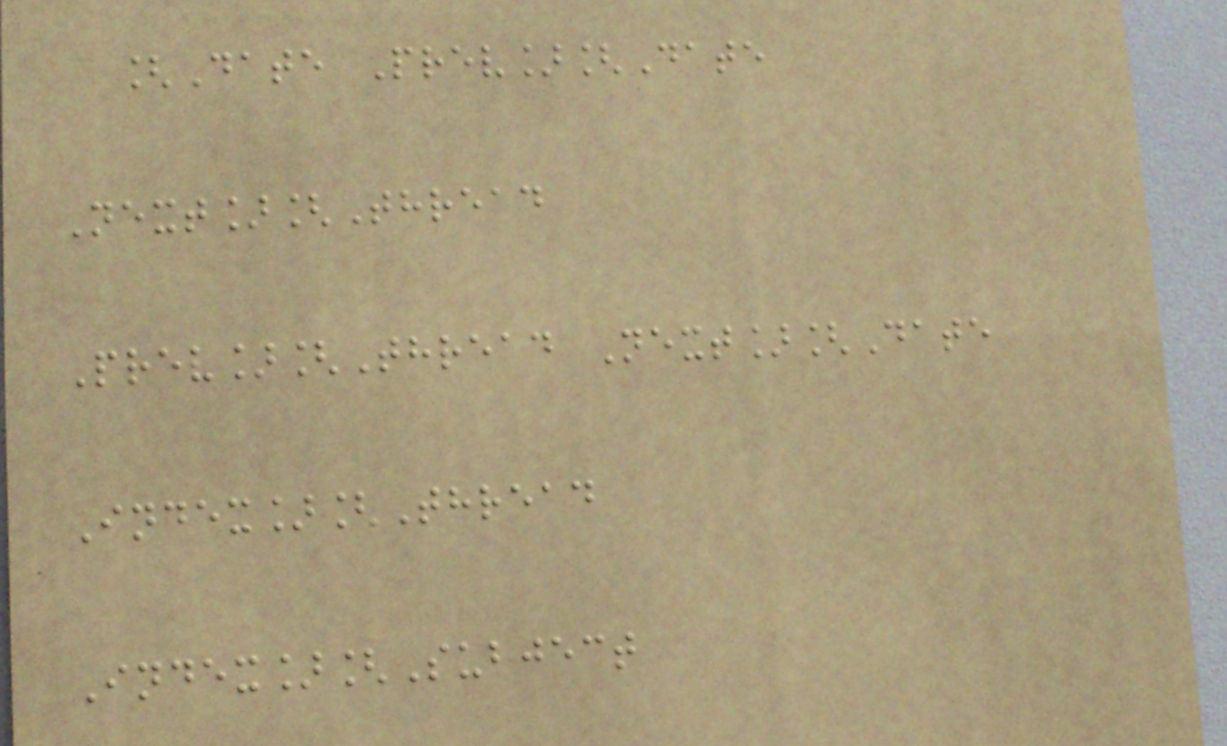[Date Prev][Date
Next][Thread
Prev][Thread Next][Date
Index][Thread
Index][Subject
